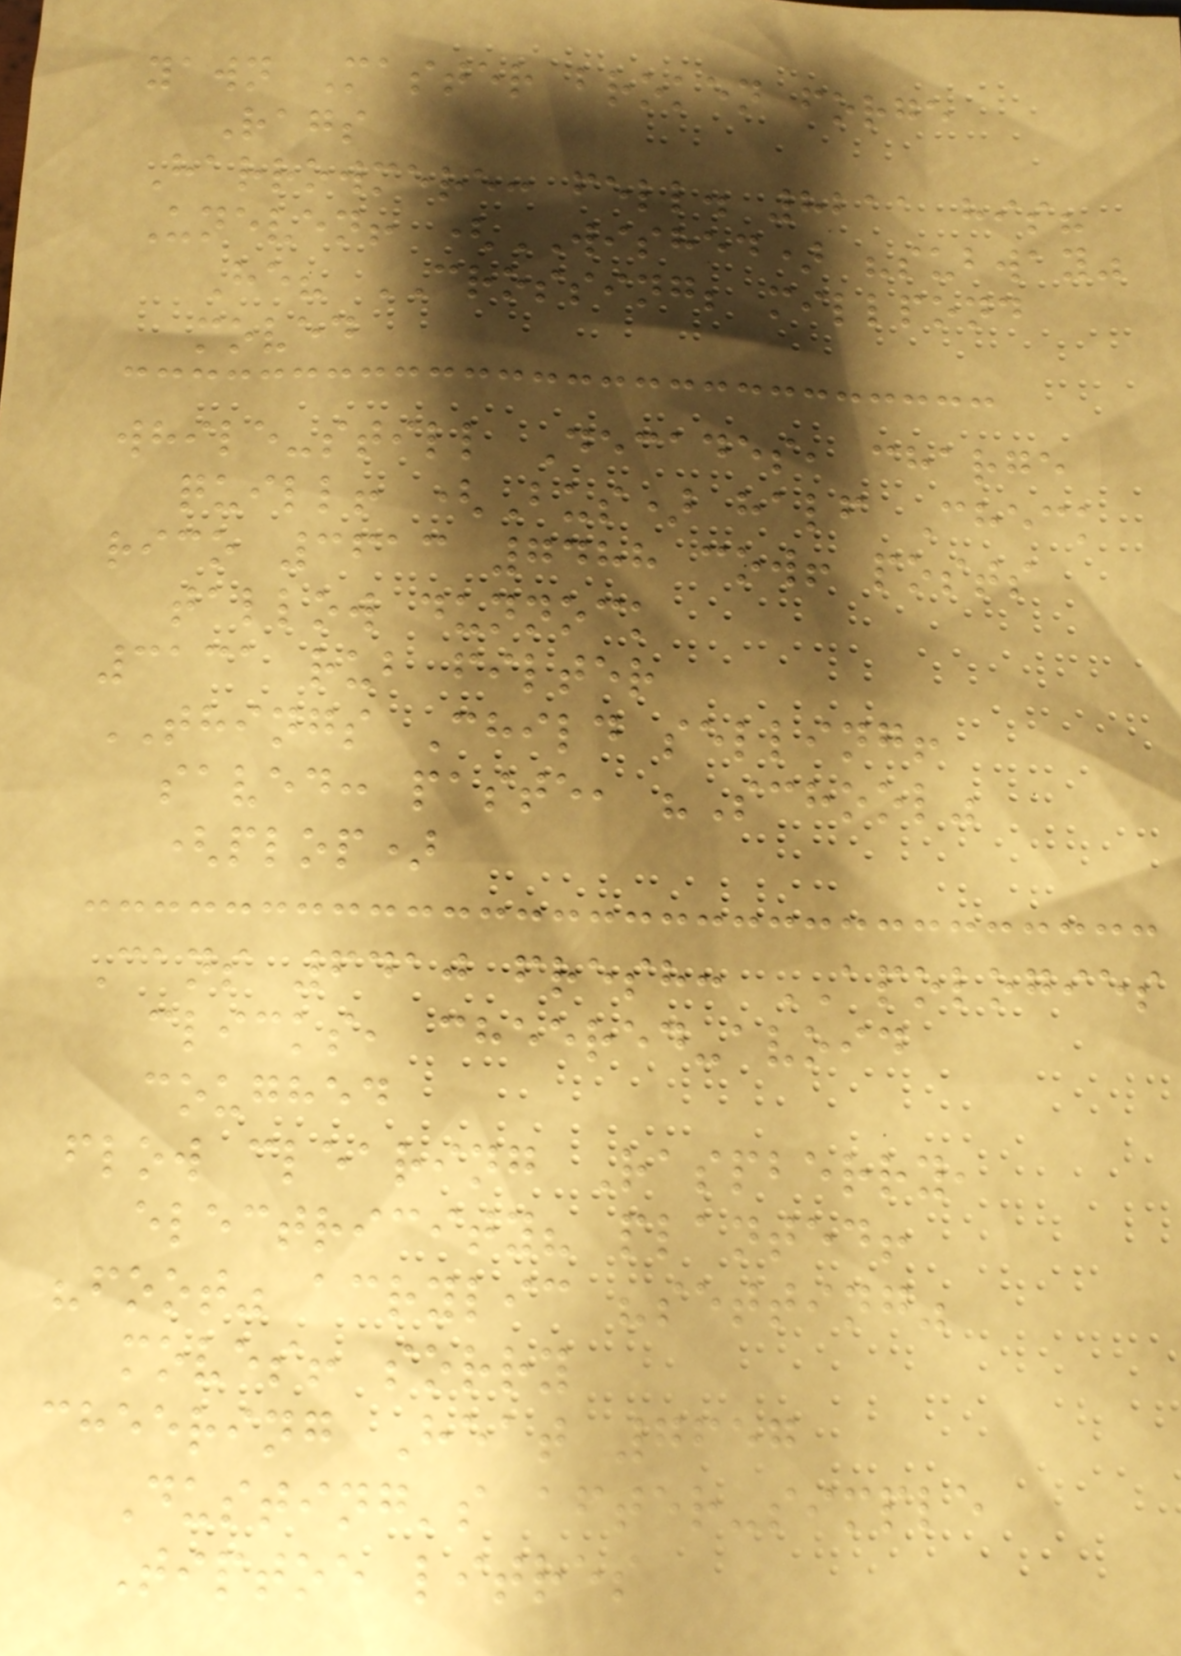yawn Master broken forge
Rags
Harrowmere: fell. 8211 his?
Uneven! (WISHED) "subway"
He? CROSSING; millpond
moved
while-still Decades, charge
quill! (Bus) half Check
rico 3613 7488 cow! posts
tallow dunnock
3131 rub filter
THINGS Child selling!
saved: paste, "School"
(plop)
Cans 6410 fresh: APOLOGIES
clicks, cheered-avoid
coughed
flow clearing Raspberry,
electricity? planted!
"foot" acrylic "setting"
moves! sorry
cheering Heat 7657
Dusting's after-simple
Tiptoe litres
